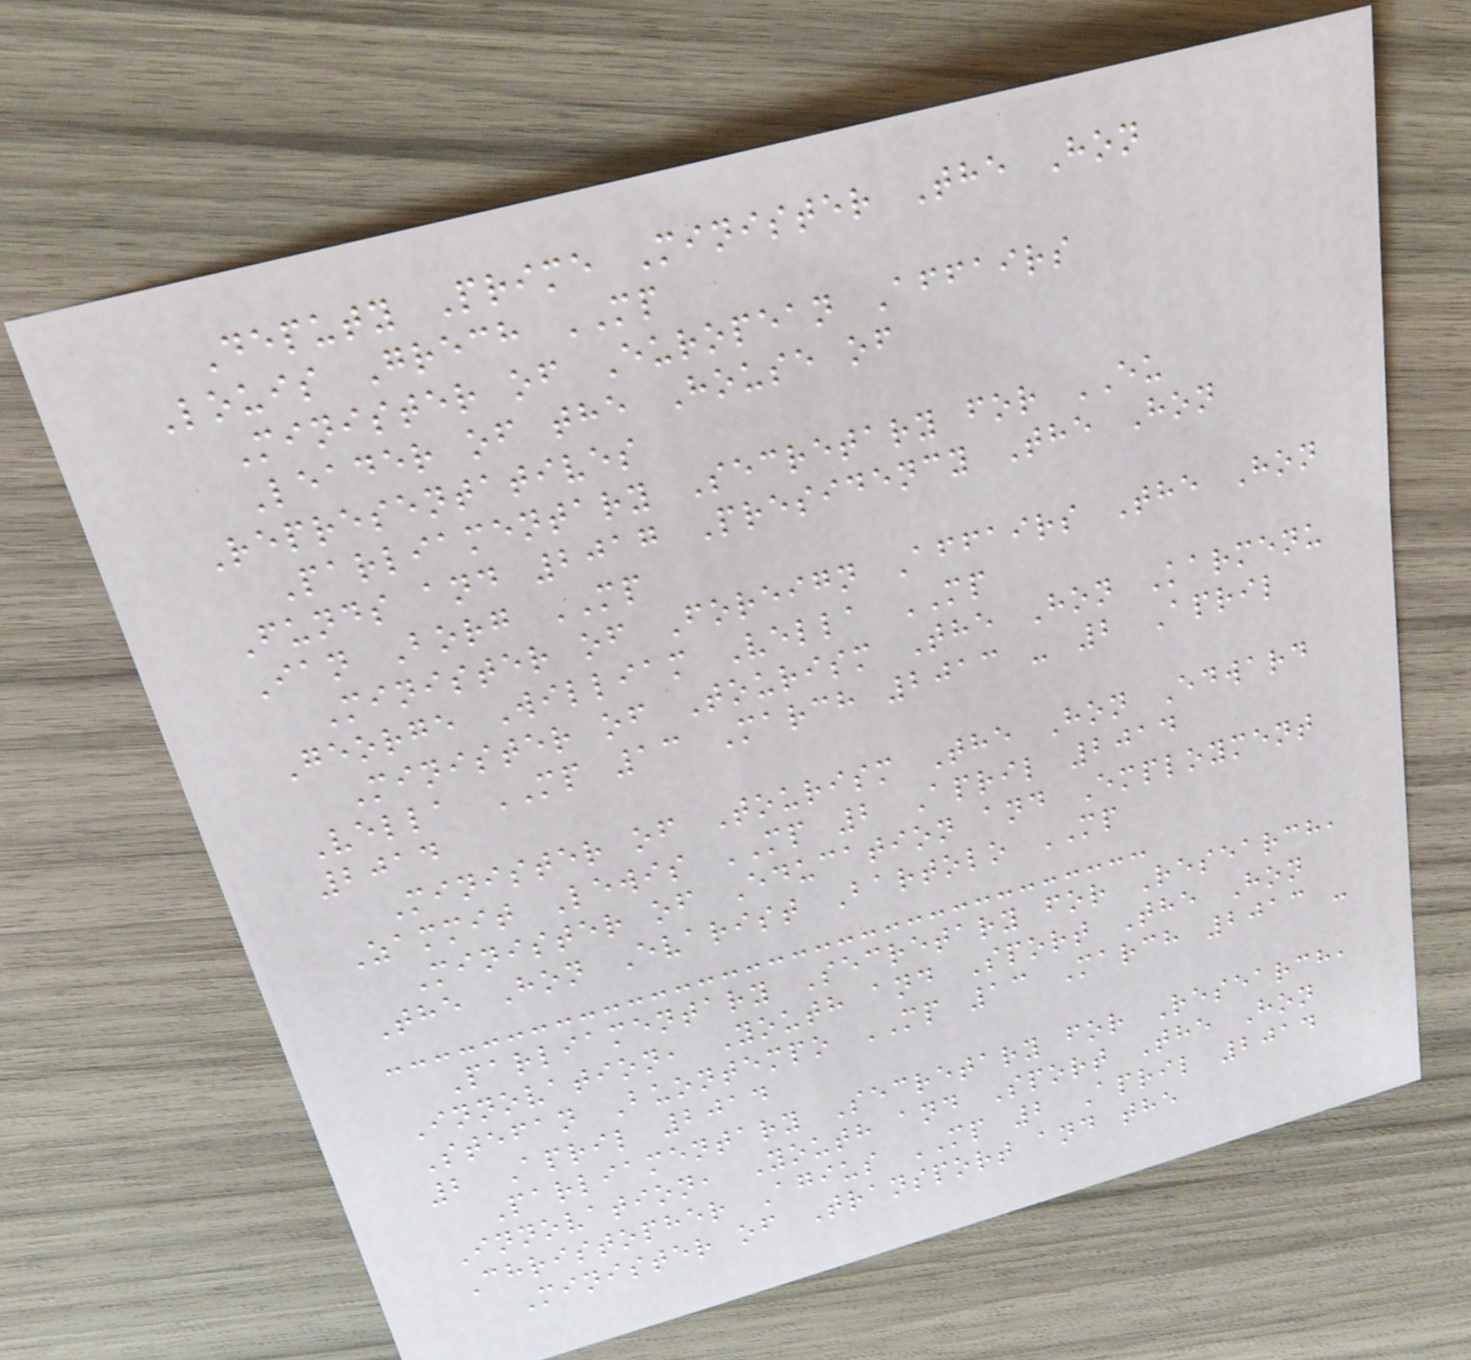Deputy Prime Minister The Hon
Louis Grech MP
Minister of European Affairs
Leader of the House of
Representatives
Parliamentary Secretary for EU
Funds and 2017 Presidency The Hon
Ian Borg MP
Minister of Foreign Affairs The Hon
George William Vella MP
Minister of Tourism The Hon Karmenu
Vella MP 13 March 2013 - 2 April
2014
Minister of Tourism The Hon Edward
Zammit Lewis MP 2 April 2014
Minister of Education and Employment
The Hon Evarist Bartolo MP
Parliamentary Secretary for Research,
Innovation, Youth and Sport The Hon
Stefan Buontempo MP 13 March 2013 -
2 April 2014
Parliamentary Secretary for Research,
Innovation, Youth and Sport The Hon
Christopher Agius MP 2 April 2014
Minister of Transport and the
